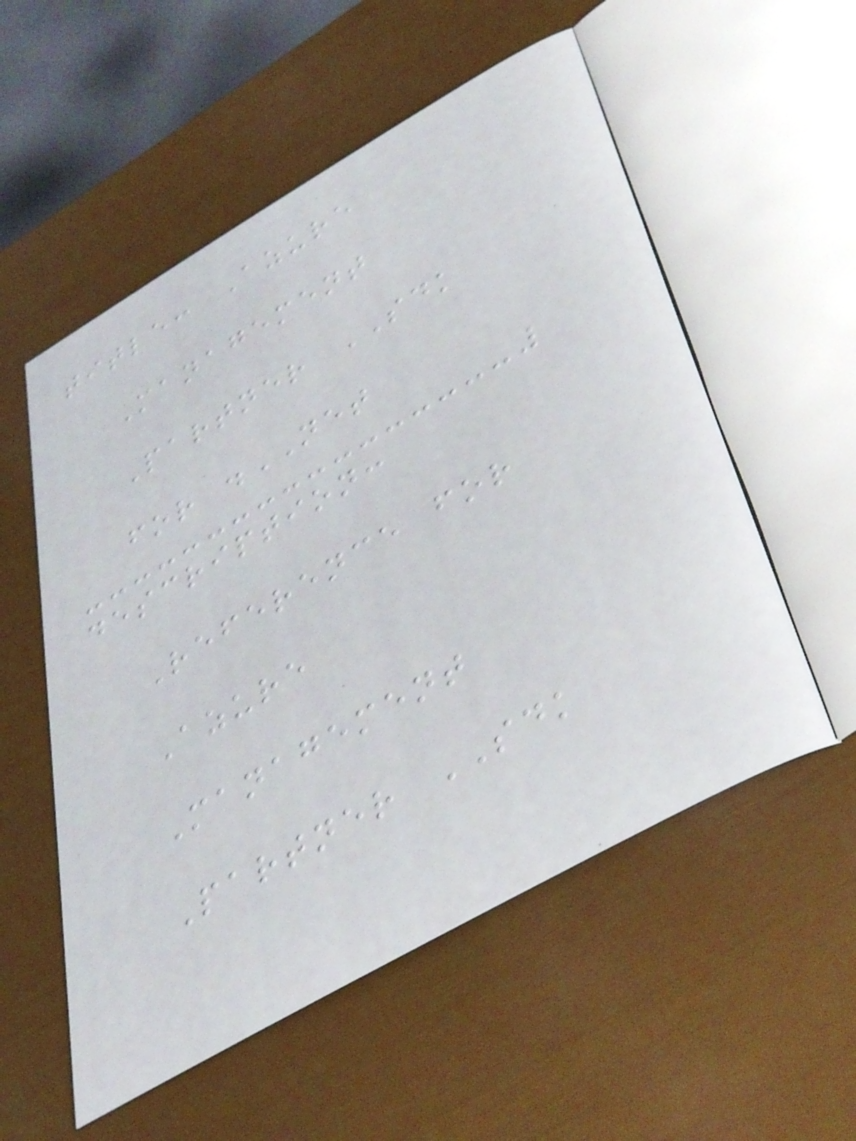title: Azure
Management
Partner SDK
for .NET
description:
Reference for
Azure
Management
Partner SDK
